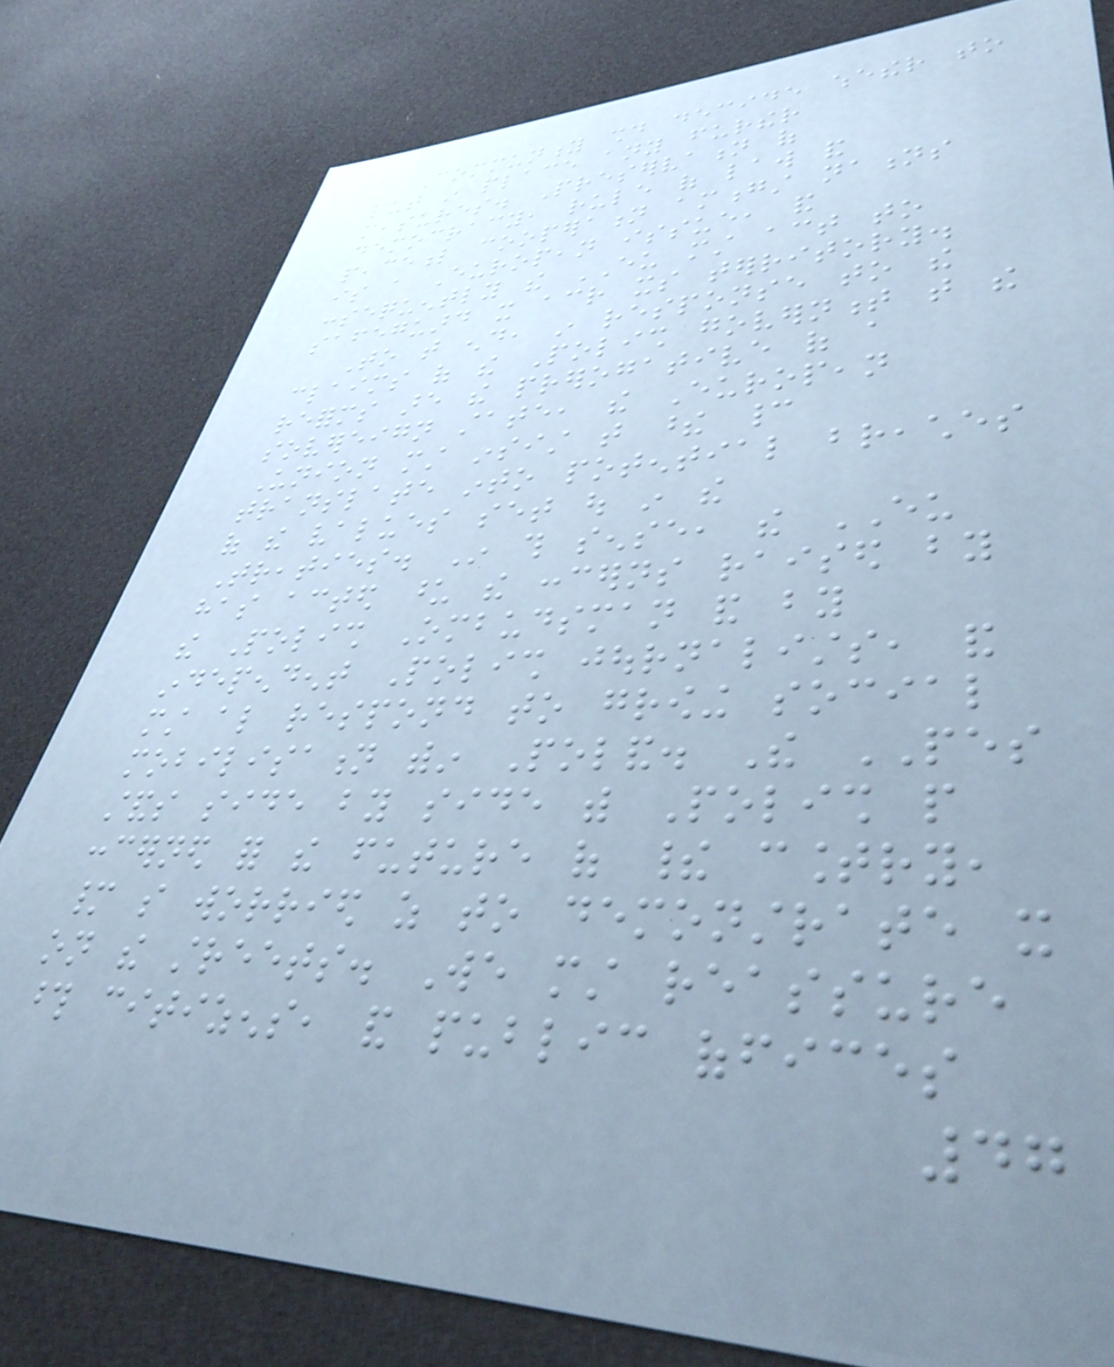Community should decide whether to
put in place any further
measures. Preservation of
democracy, rule of law and
peaceful cooperation amongst nations
is a European issue, and
consequently the EU must act to
safeguard it across its territory.
To that end, in response to the
claims of the Polish government that the
reforms are the prerogative of a
sovereign state, the European
Union must insist that these cannot
translate into potential breaches
of the values set out in the
Treaties. In this sense, the EU
has acted upon the concerns raised by
the Polish Ombudsman and by
independent Polish journalists, and
must also respond to growing social
mobilisation within Poland. The PES
stands side by side with Polish people
concerned for the future of their country,
many so worried as to demonstrate it
on the streets. We must reassure
those citizens, and public offices
47
